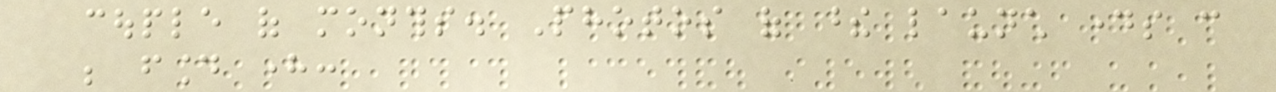couple of months. Photos of these launch days can
be found here:
